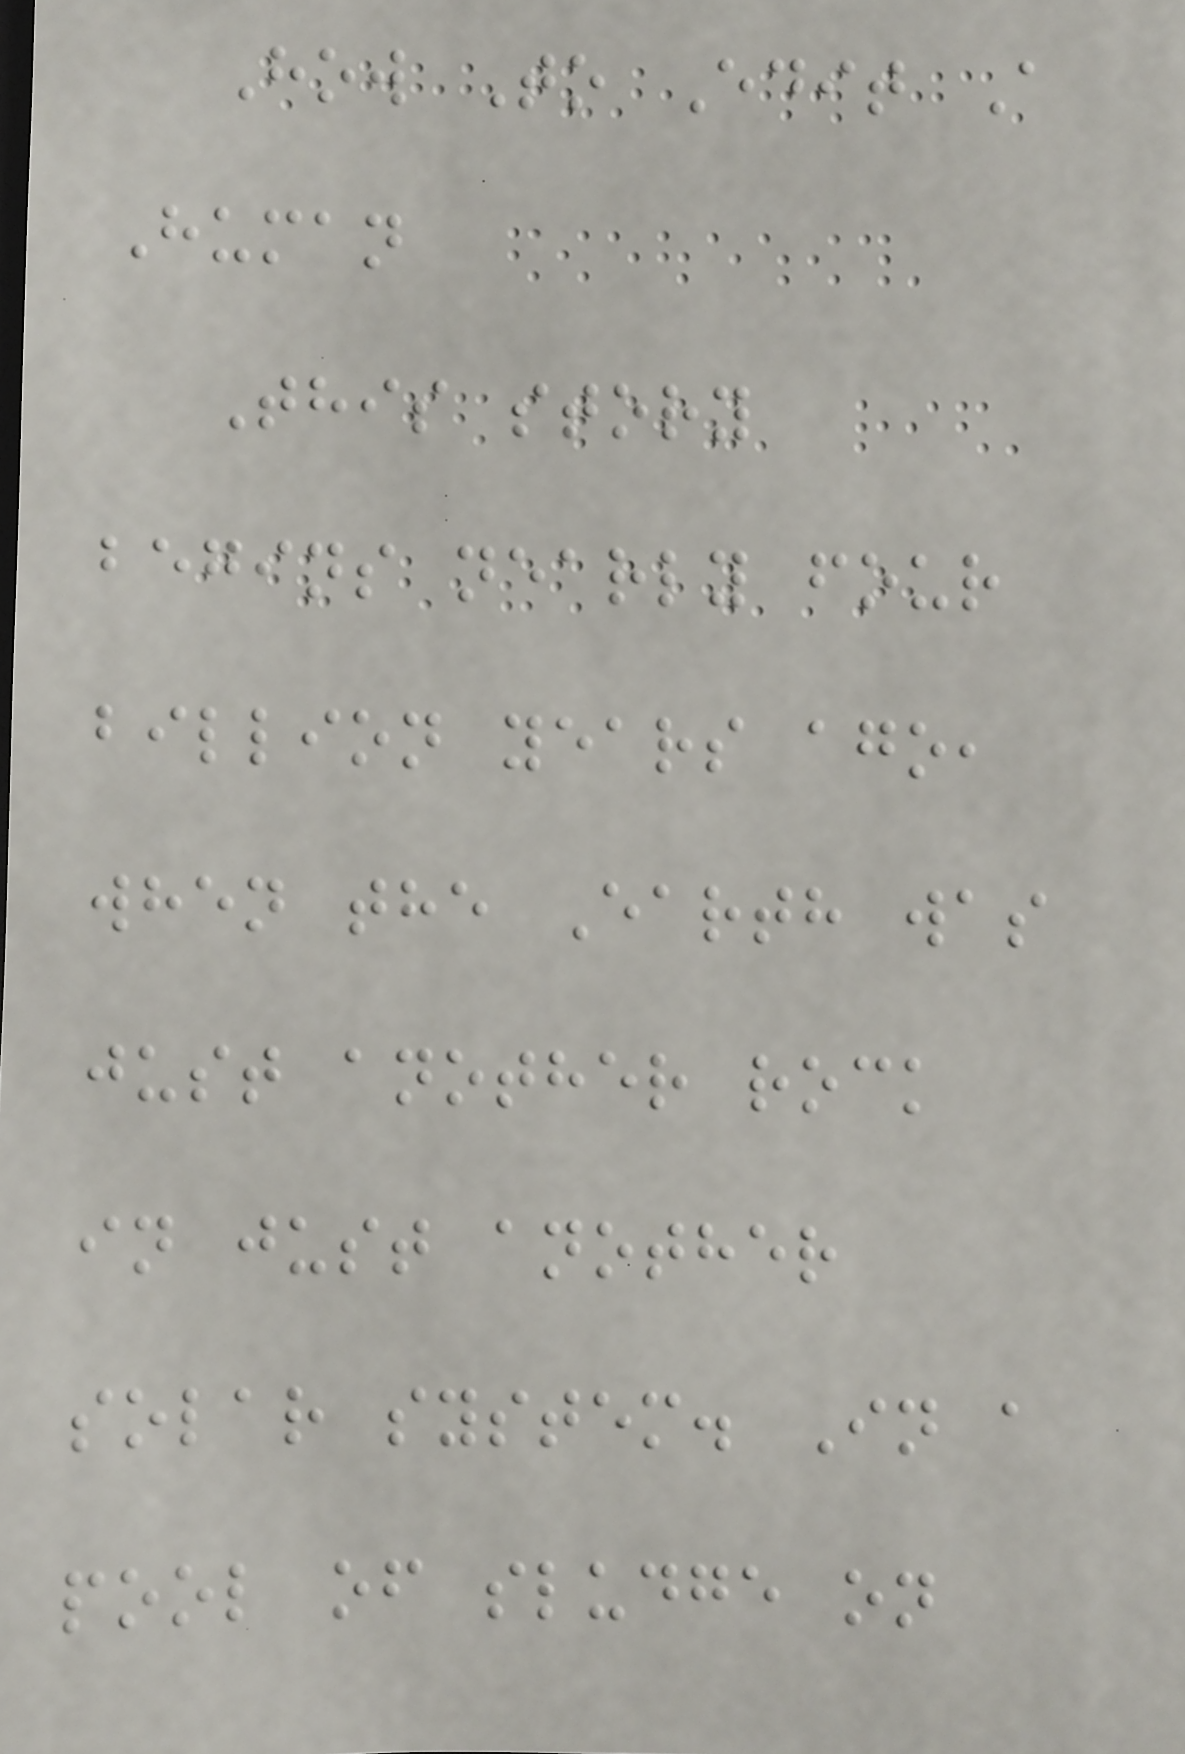How To Edit A
Human
This story
begins nearly four
billion years ago,
when the Earth was
just another rock
in just another
solar system. In a
pool of sludge on
